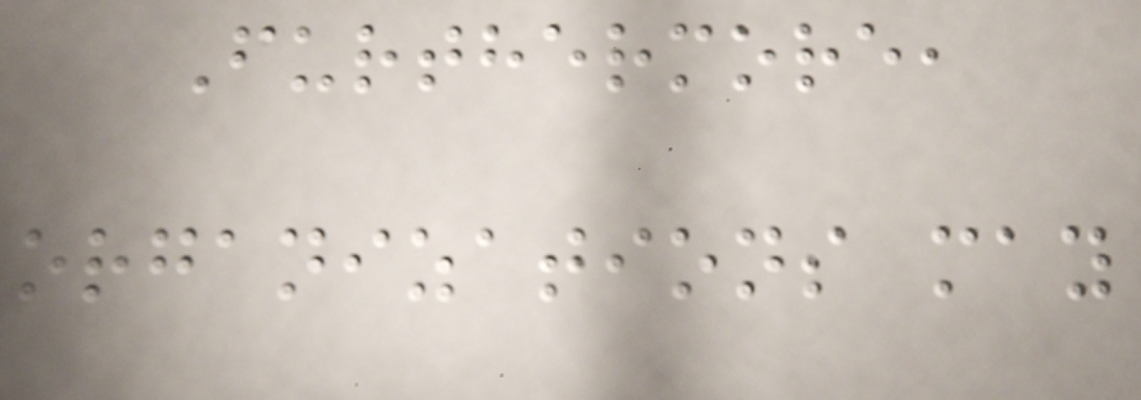Furthermore,
organizations may
